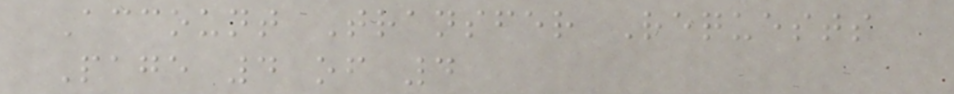Account Transfer Requests
Page 4 of 4
